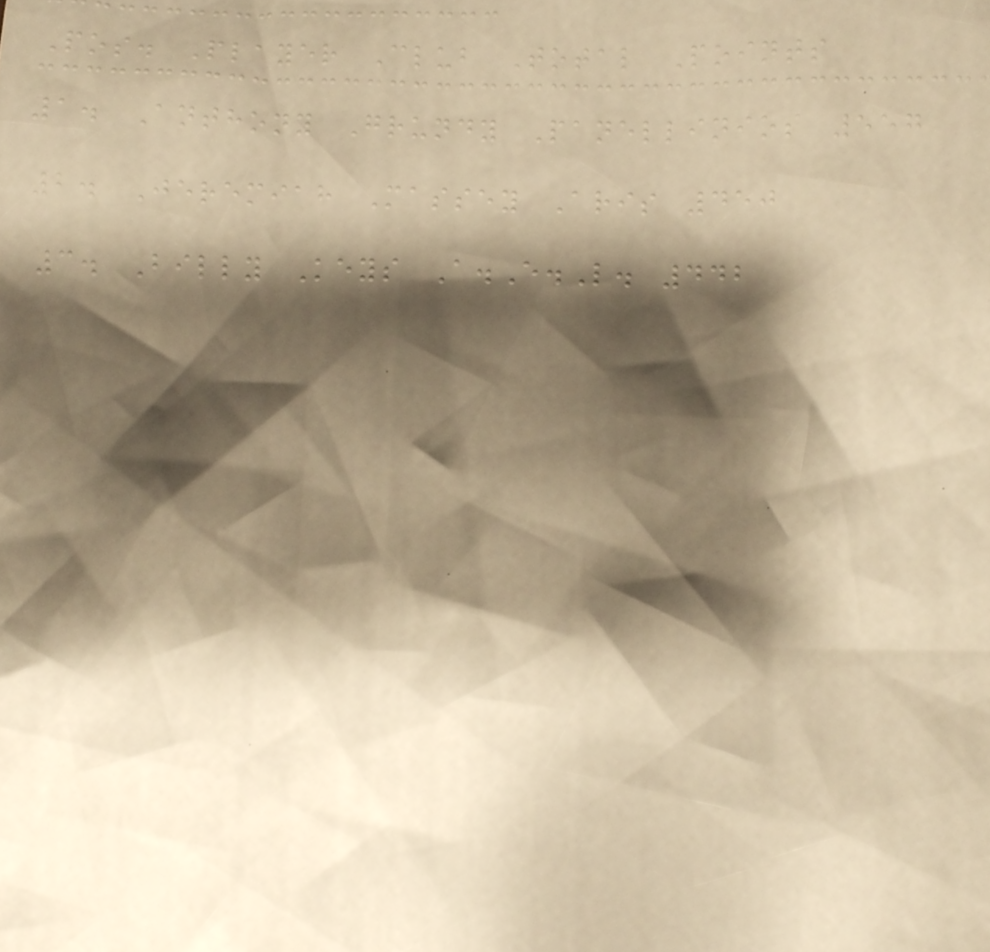Pos. Player Club Total Points
1. Anthony Grundy Panellinios 557
2. Jeremiah Massey Aris 450
3. Billy Keys A.E.L. 442
